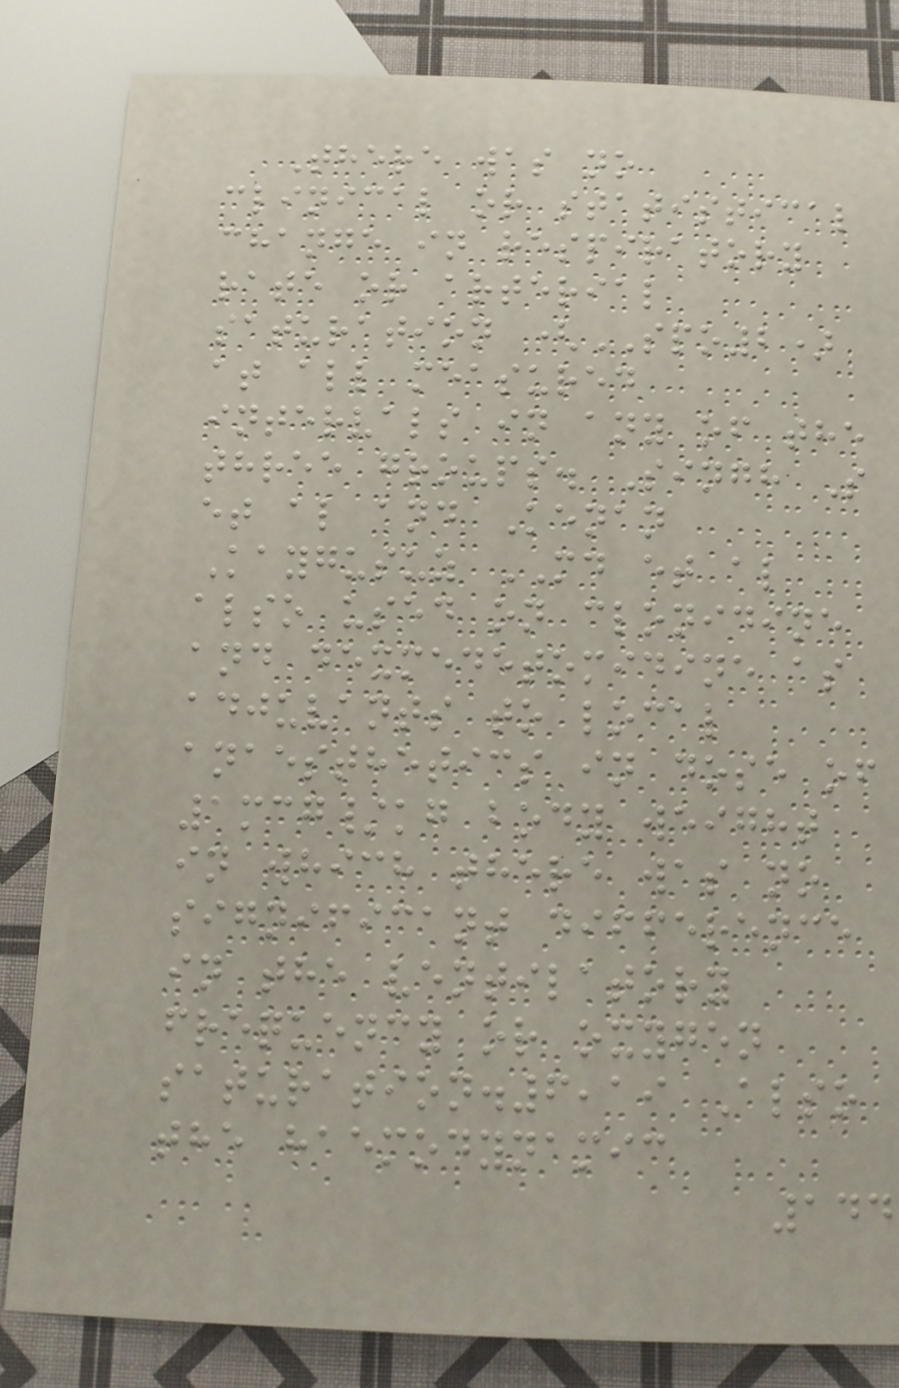There was no
clinical or statistical
change in respiratory
rate or arterial
saturation (SPO2)
at all measured
intervals in any of the
three groups. Singh S
et al and Kenan
Kaygusuz MD et al
also used on clonidine
and dexmedetomidine as
adjuvants to local
anaesthetics in dose of
1mcg/kg body weight
in which there was no
significant difference
in the ventilatory
frequency or oxygen
saturation.6,19 Also
the haemodynamic
144
